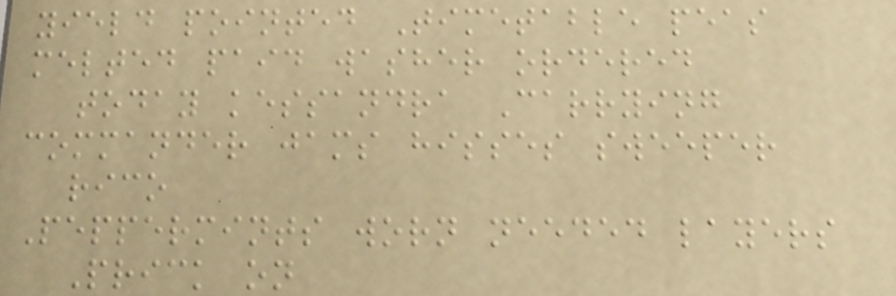yield pointed Timetable peas
melted paid washer ordered
today kessandra Carrying
commander jams hisses sweeper
rico
Peppermints worn needed layers
Prick on
